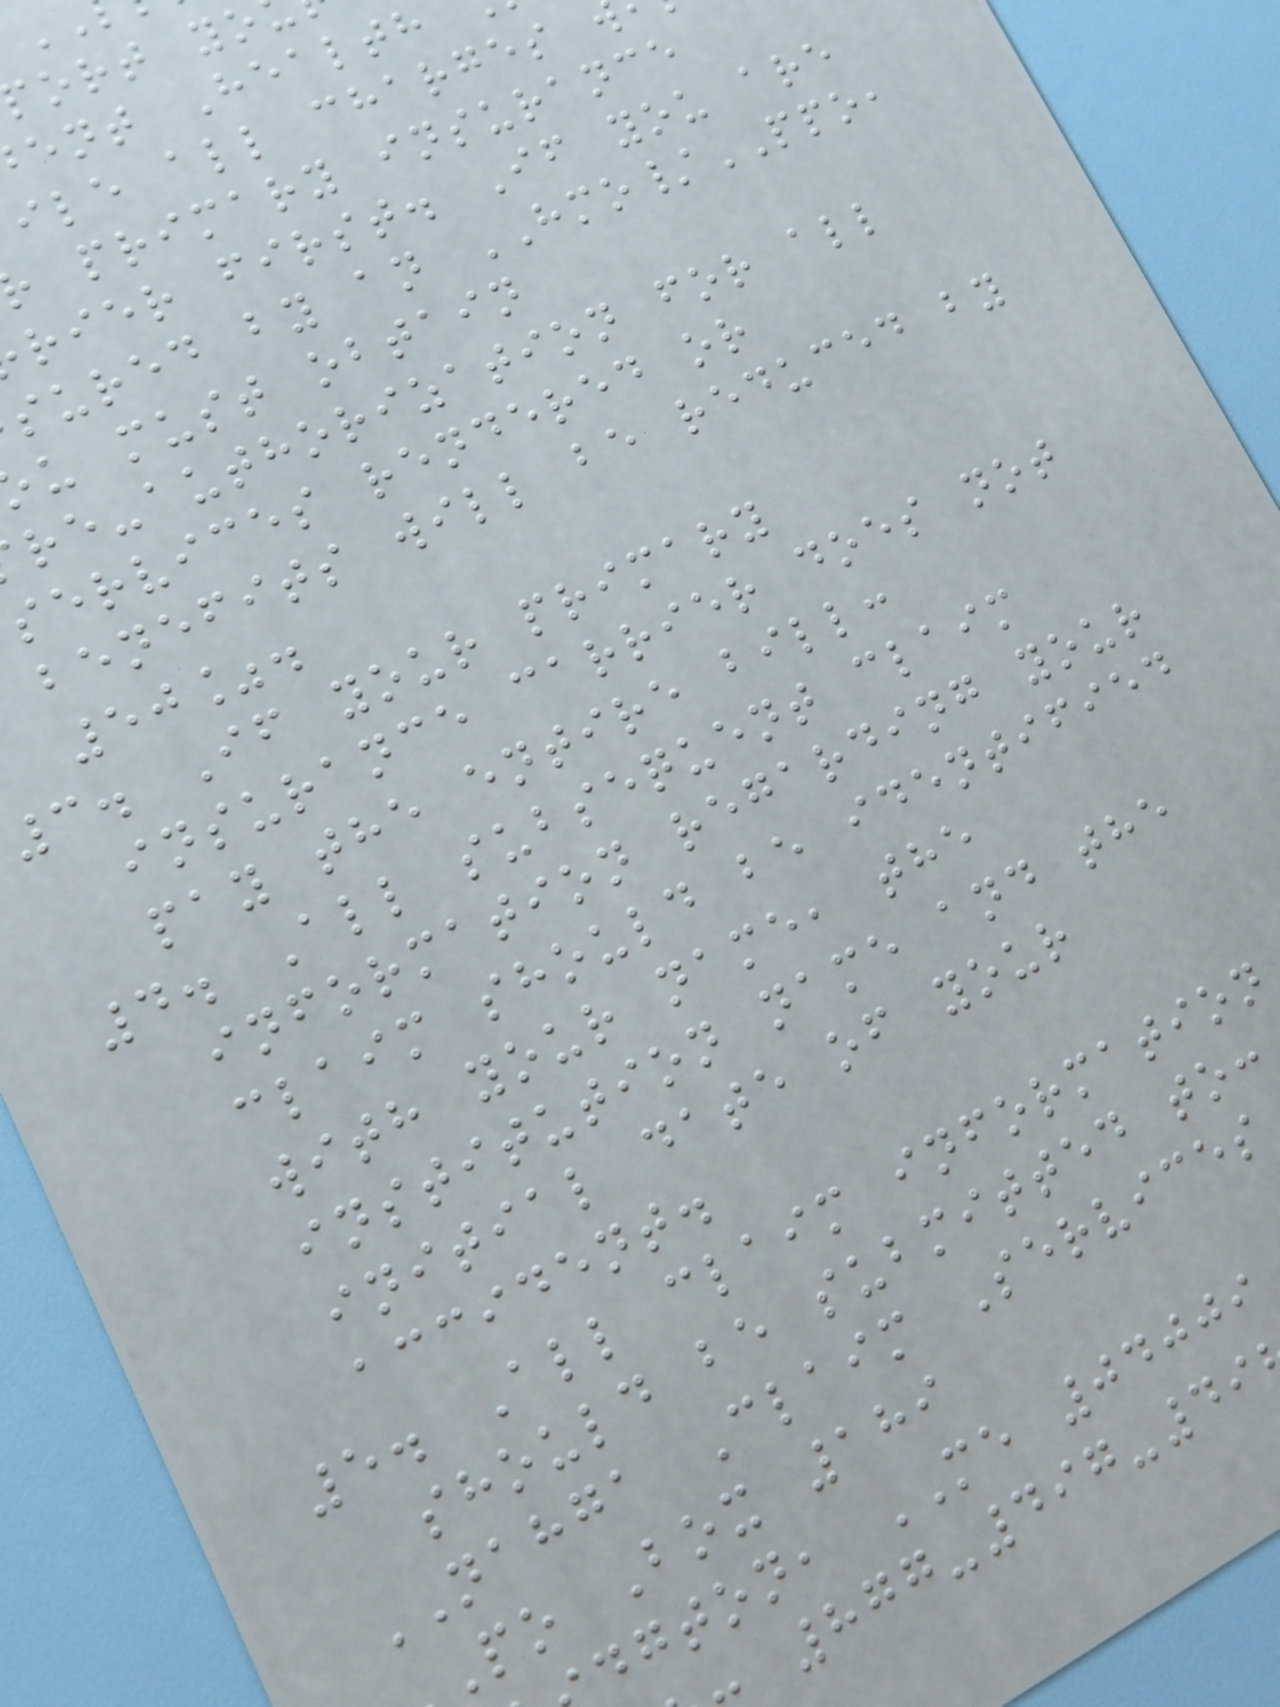ent Health
ile all charges
primary insurance
rier first. If you are
sured by an HMO/PPO,
u must obtain
re-authorization for all
services rendered or
benefits will be reduced by
50%.
3. If your primary
insurance carrier does not
pay the entire bill:
4. All subsequent claim
information regarding your
claim should be identified
with your name, the
institution name and the
initial date of your
accident.
5. All claim information
should be submitted to:
NAHGA Claim Services
po Box 189
dgton, ME 04009
877-497-49
